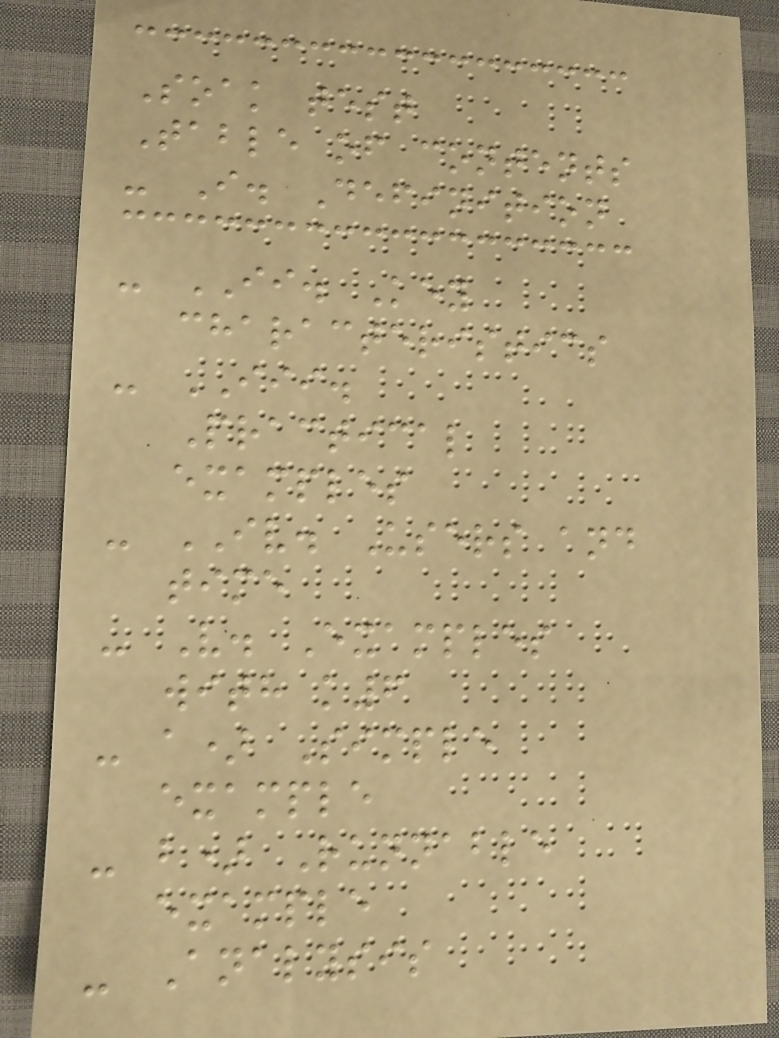Soak test
Table of contents
- I. Definition
- II. Key
characteristics
- III.
Practical
examples
- IV. Users and
time
- V. Examples
with k6
- a) Simple
example
- b) Runnable
example
- Analysis
